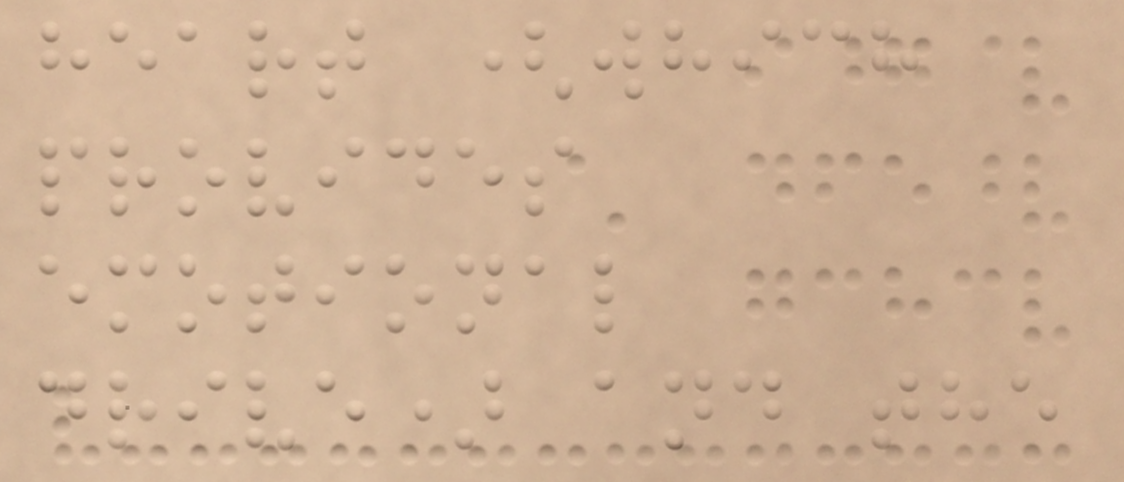heart (which
provides
emotional
drive) and the
